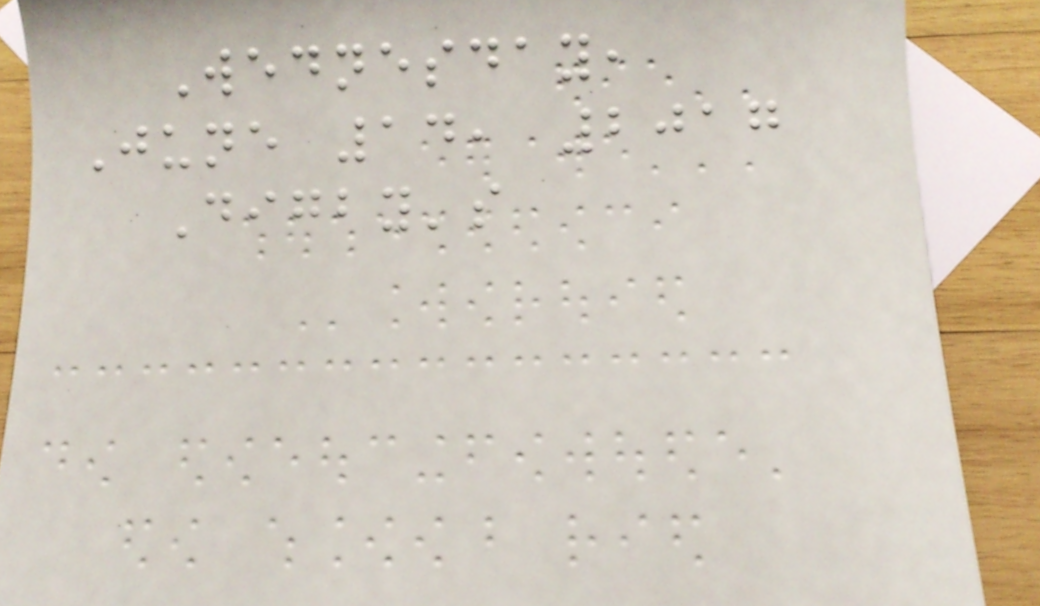Wednesday,
June 14, 2017
Digby's
